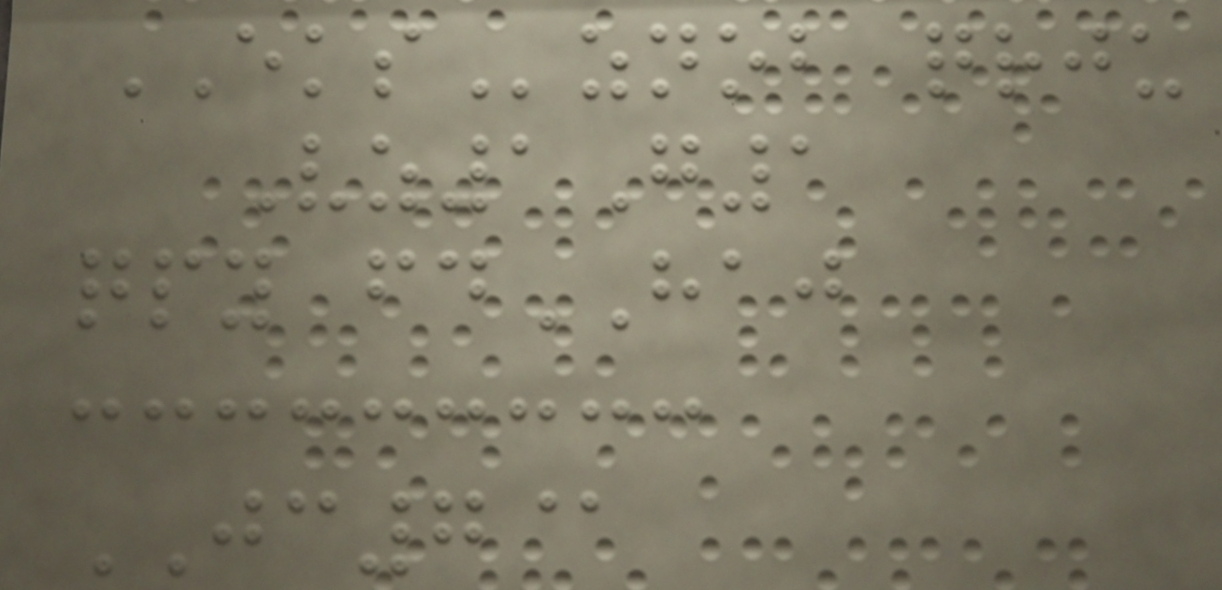EKSznob qrju
Vz1G1
qpy fdHAJ
JC7@
